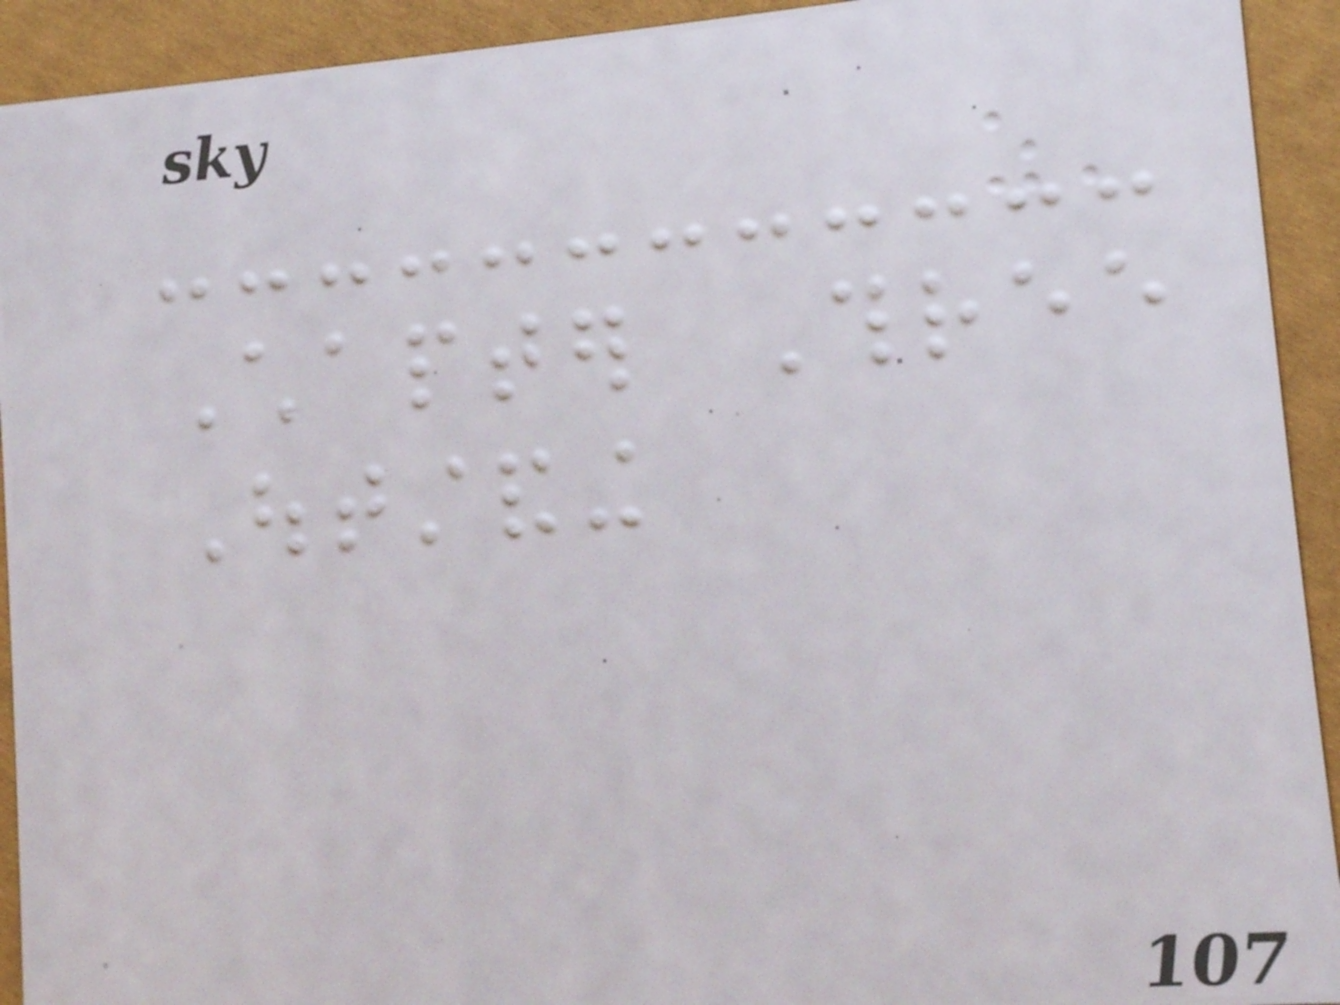Chapter Three
Outstanding
